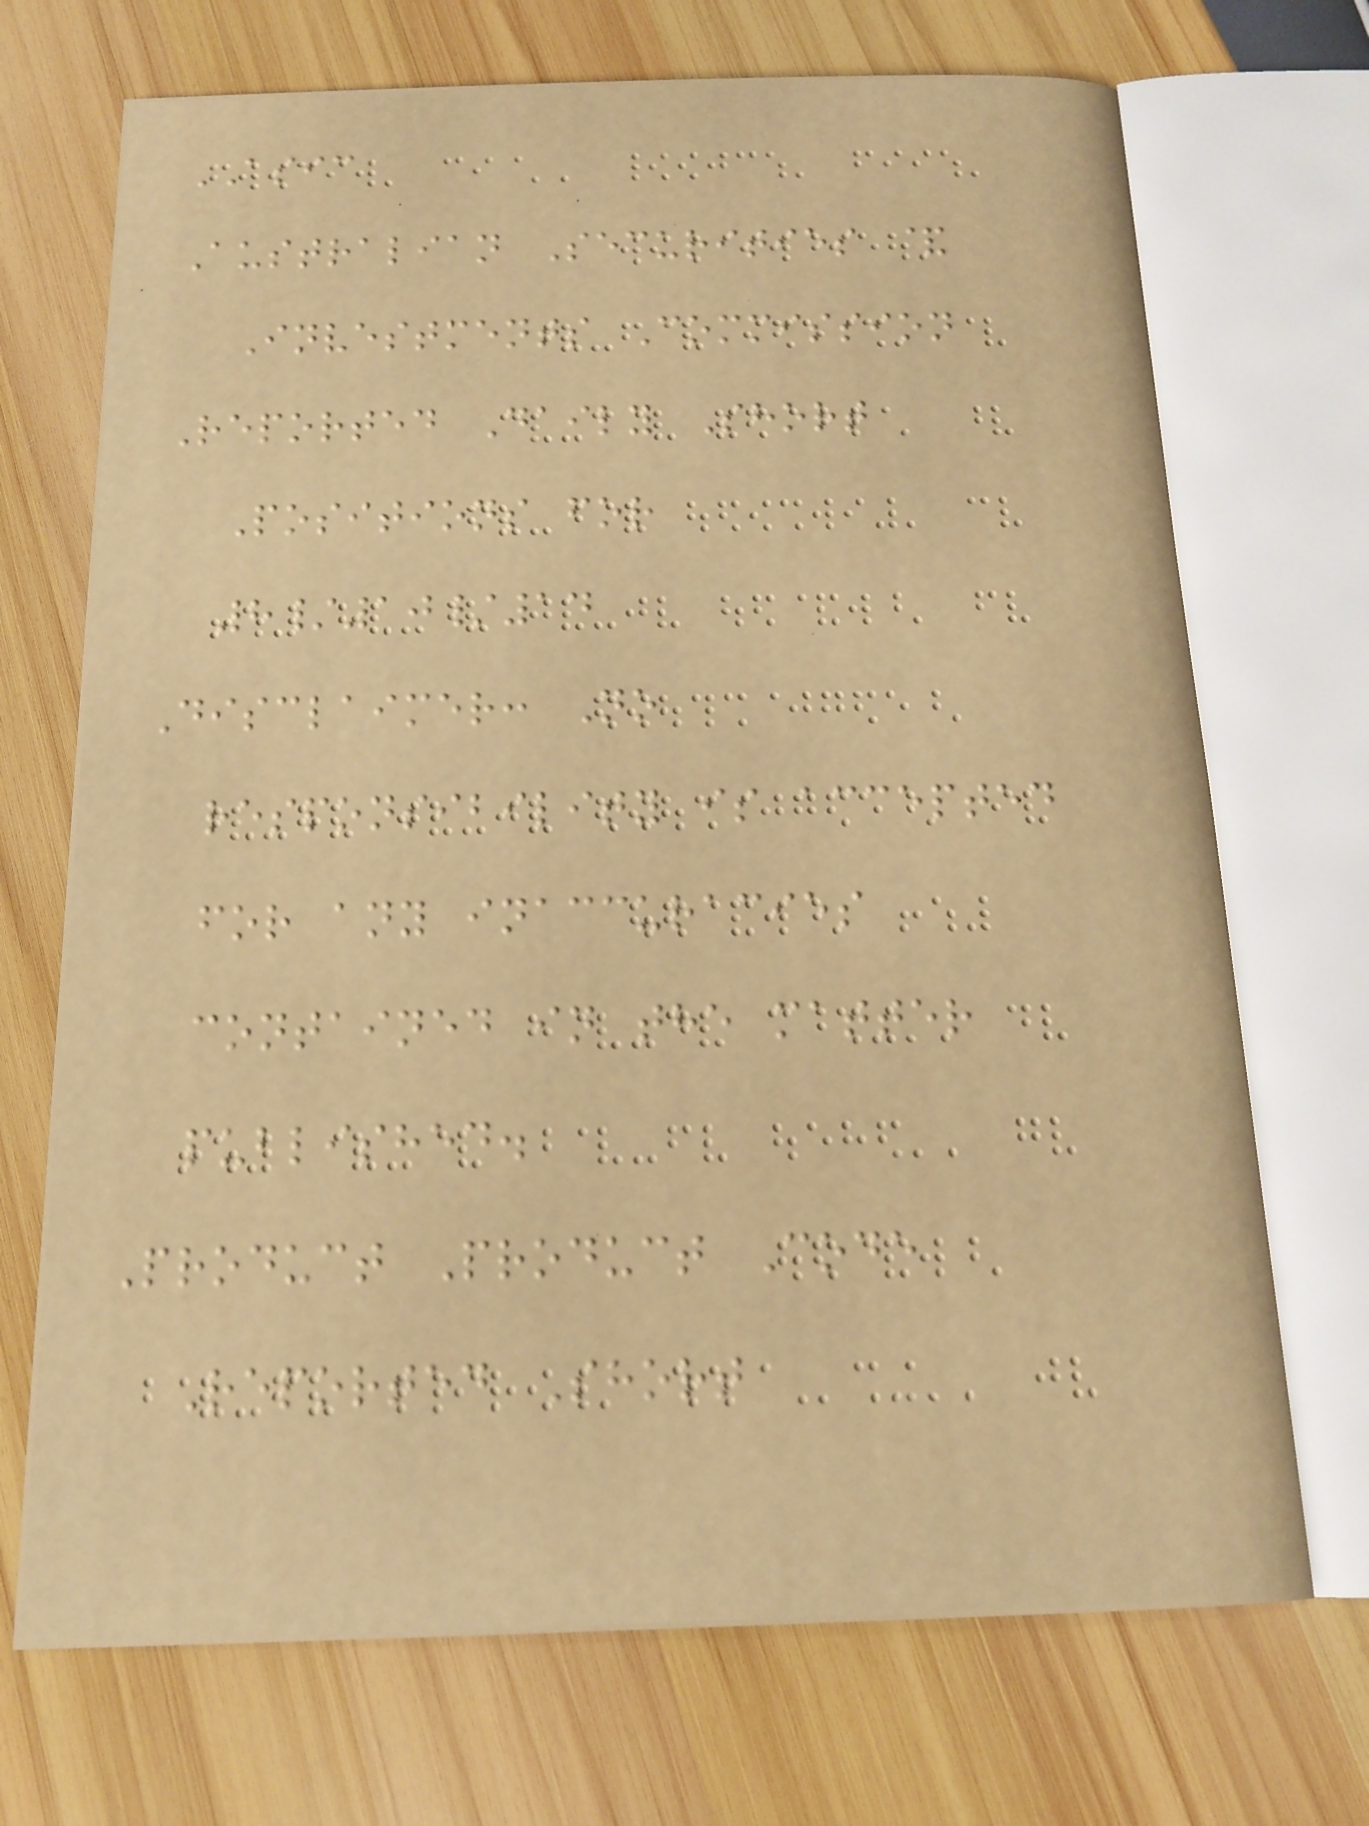ASIC
Australian Securities &
Investments Commission
Reported Daily Short
Positions for
8/10/14
Disclaimer: No
responsibility is accepted
for any inaccuracies
contained in the matter
published.
Product Product Code
Reported Short
